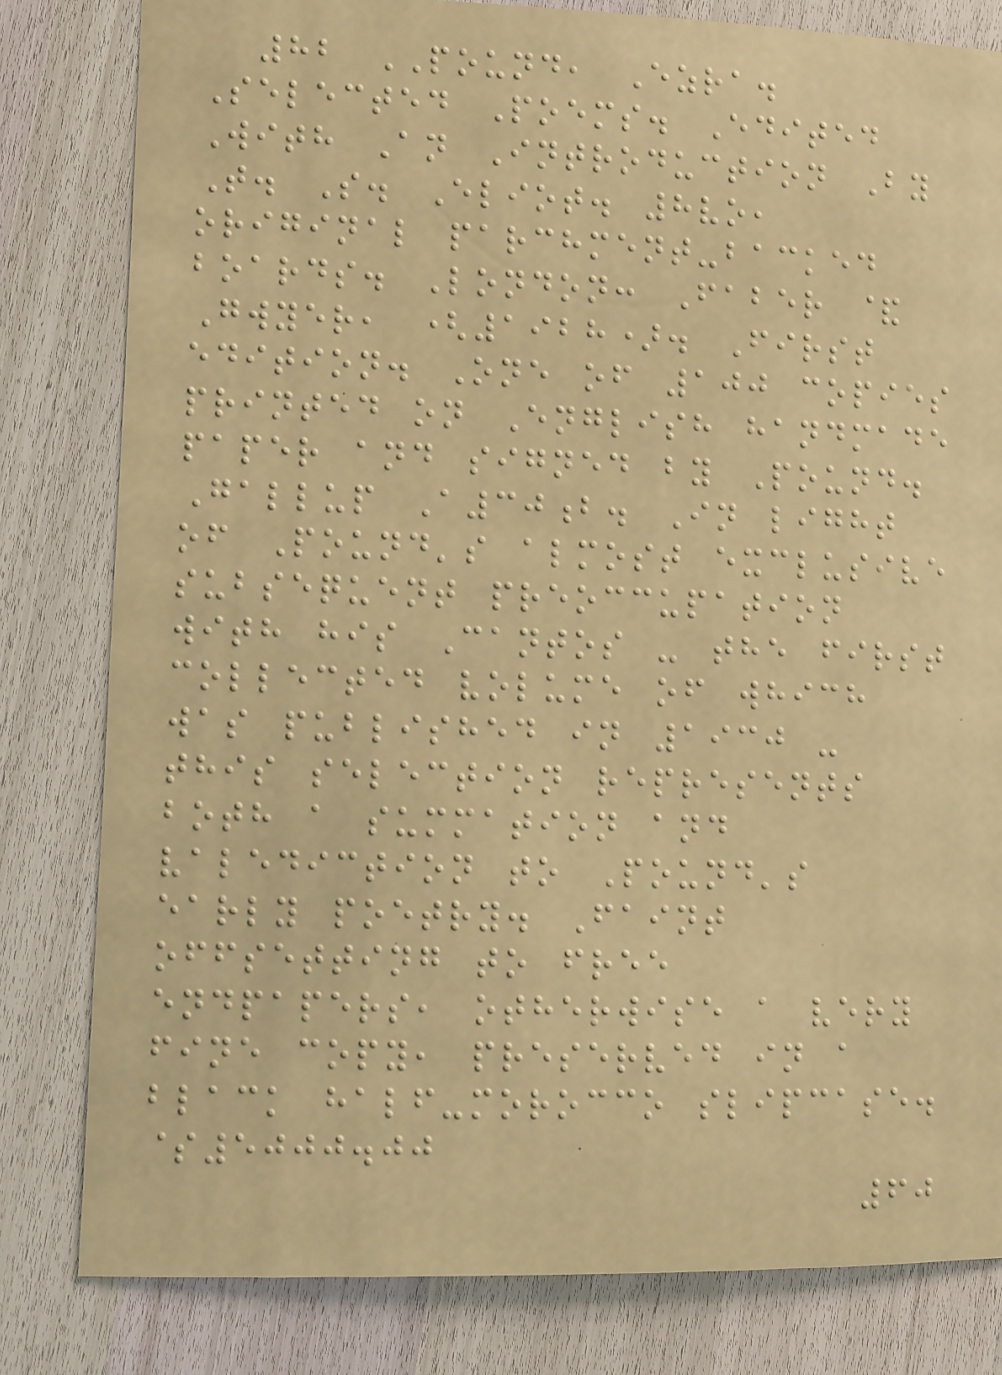82 POUND, Ezra.
Selected Poems. Edited
With An Introduction By
T. S. Eliot. 8vo,
original parchment-backed
boards. London: Faber &
Gwyer, (1928). First
edition. One of 100 copies
printed on English handmade
paper and signed by Pound.
Gallup A30b. In light
of Pound's almost exclusive
subsequent preoccupation
with his Cantos - the first
collected volume of which
was published in 1930 -
this selection represents
both a summation and
valediction to Pound's
early poetry. Faint
offsetting to free
endpapers, otherwise a very
fine copy, preserved in a
black half-morocco slipcase.
$5000.00
60
